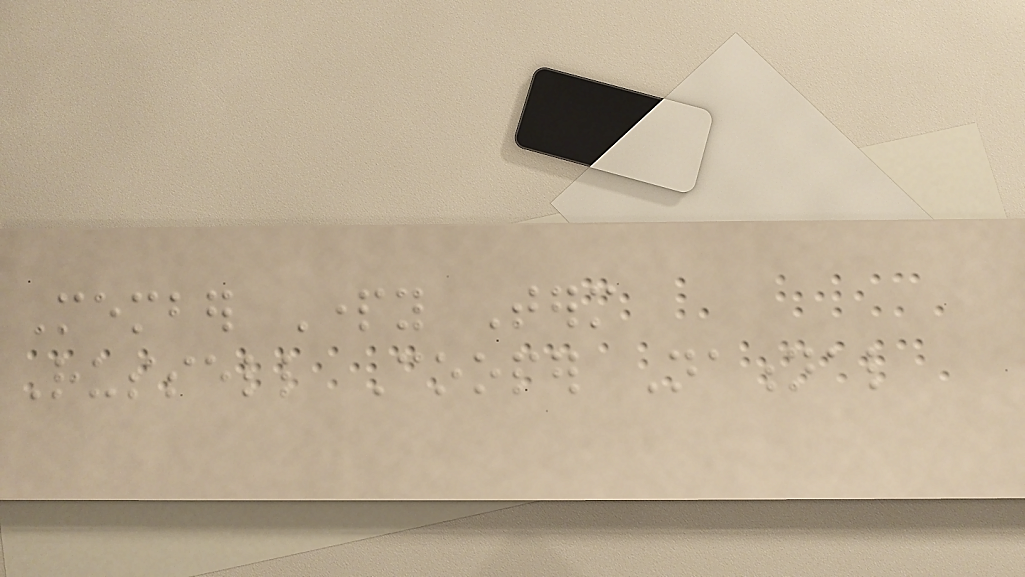Member Party Term
Russell Cooper National
